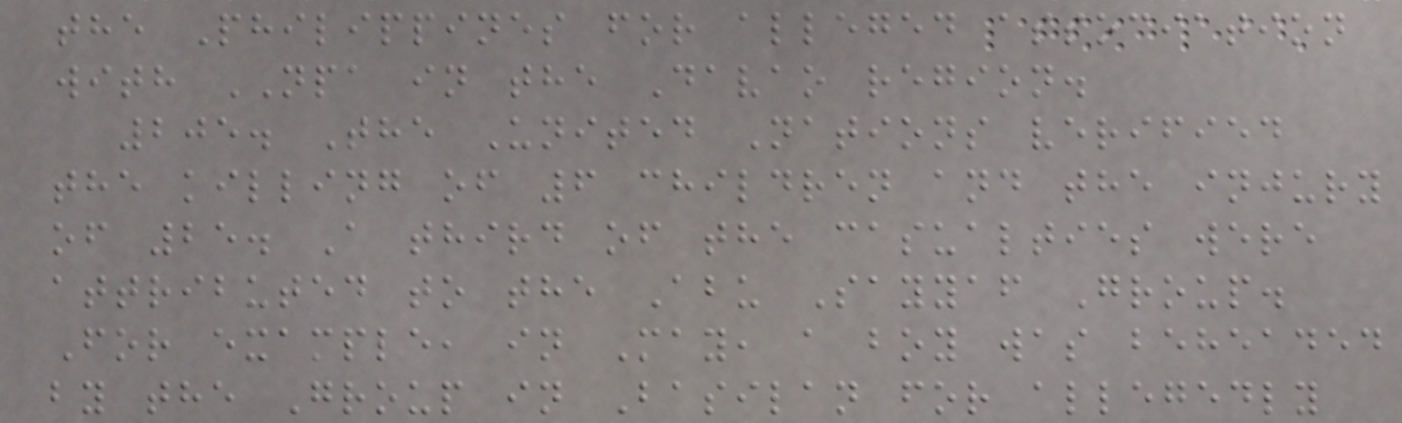the Philippines for alleged association
with NPA in the Davao region.
205. The United Nations verified
the killing of 6 children and the injury
of 25. A third of the casualties were
attributed to the Abu Sayyaf Group.
For example, in May, a boy was beheaded
by the Group in Basilan for allegedly
